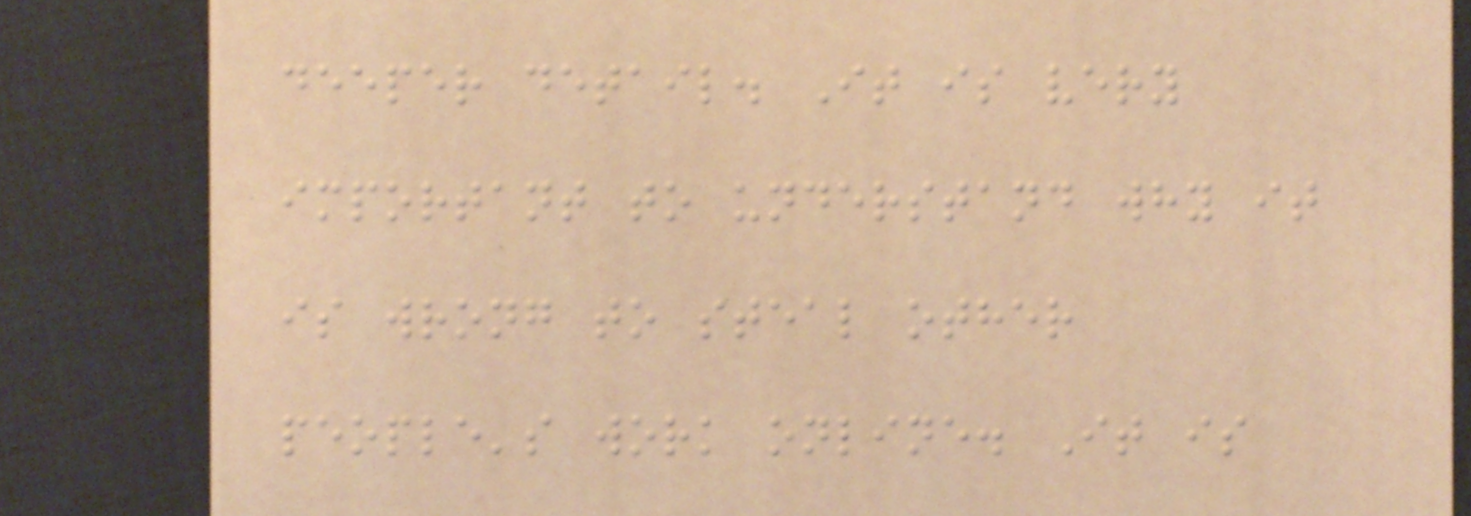deeper detail. It is very
important to understand why it
is wrong to steal other
people's work online. It is
